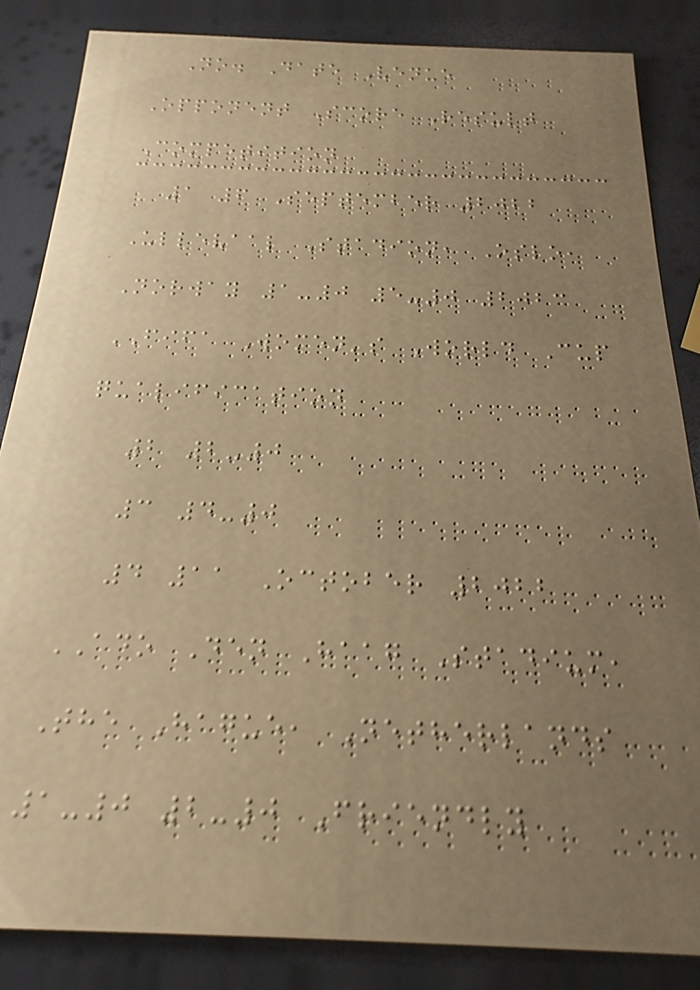No. Date Venue
Opponent Score Result
Competition
1 6 September 2022
Ullevaal Stadion, Oslo,
Norway 1-0 5-0 2023
FIFA Women's World Cup
qualification
2 2-0
3 4-0
4 11 October 2022
ADO Den Haag Stadium,
The Hague, Netherlands
1-0 2-0 Friendly
